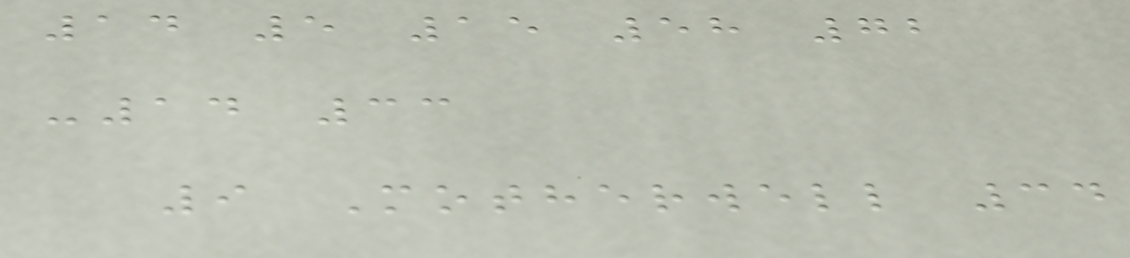14 5 15 58 72
-14 33
9 Motherwell 34
